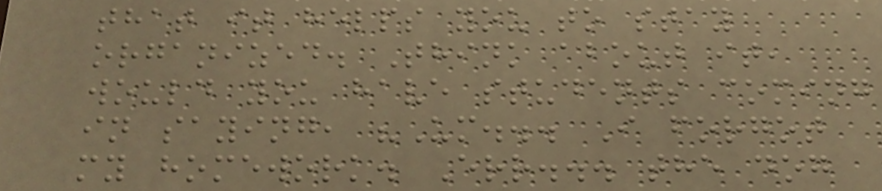that it helps you to stay
organized. Think about it,
would you have students coming
in saying, "Um... I forgot
my homework. Err... the dog
